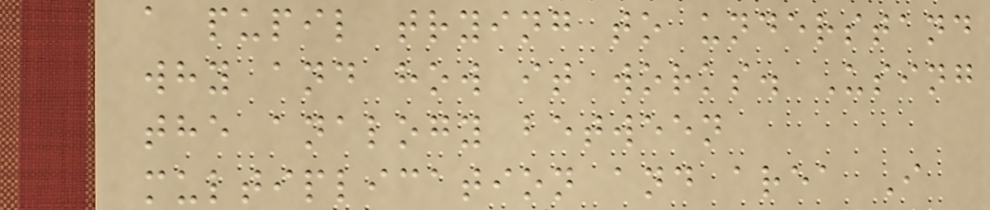a pupil trying to understand
why and how it works. Using
the analogy between
multiplication and area I
